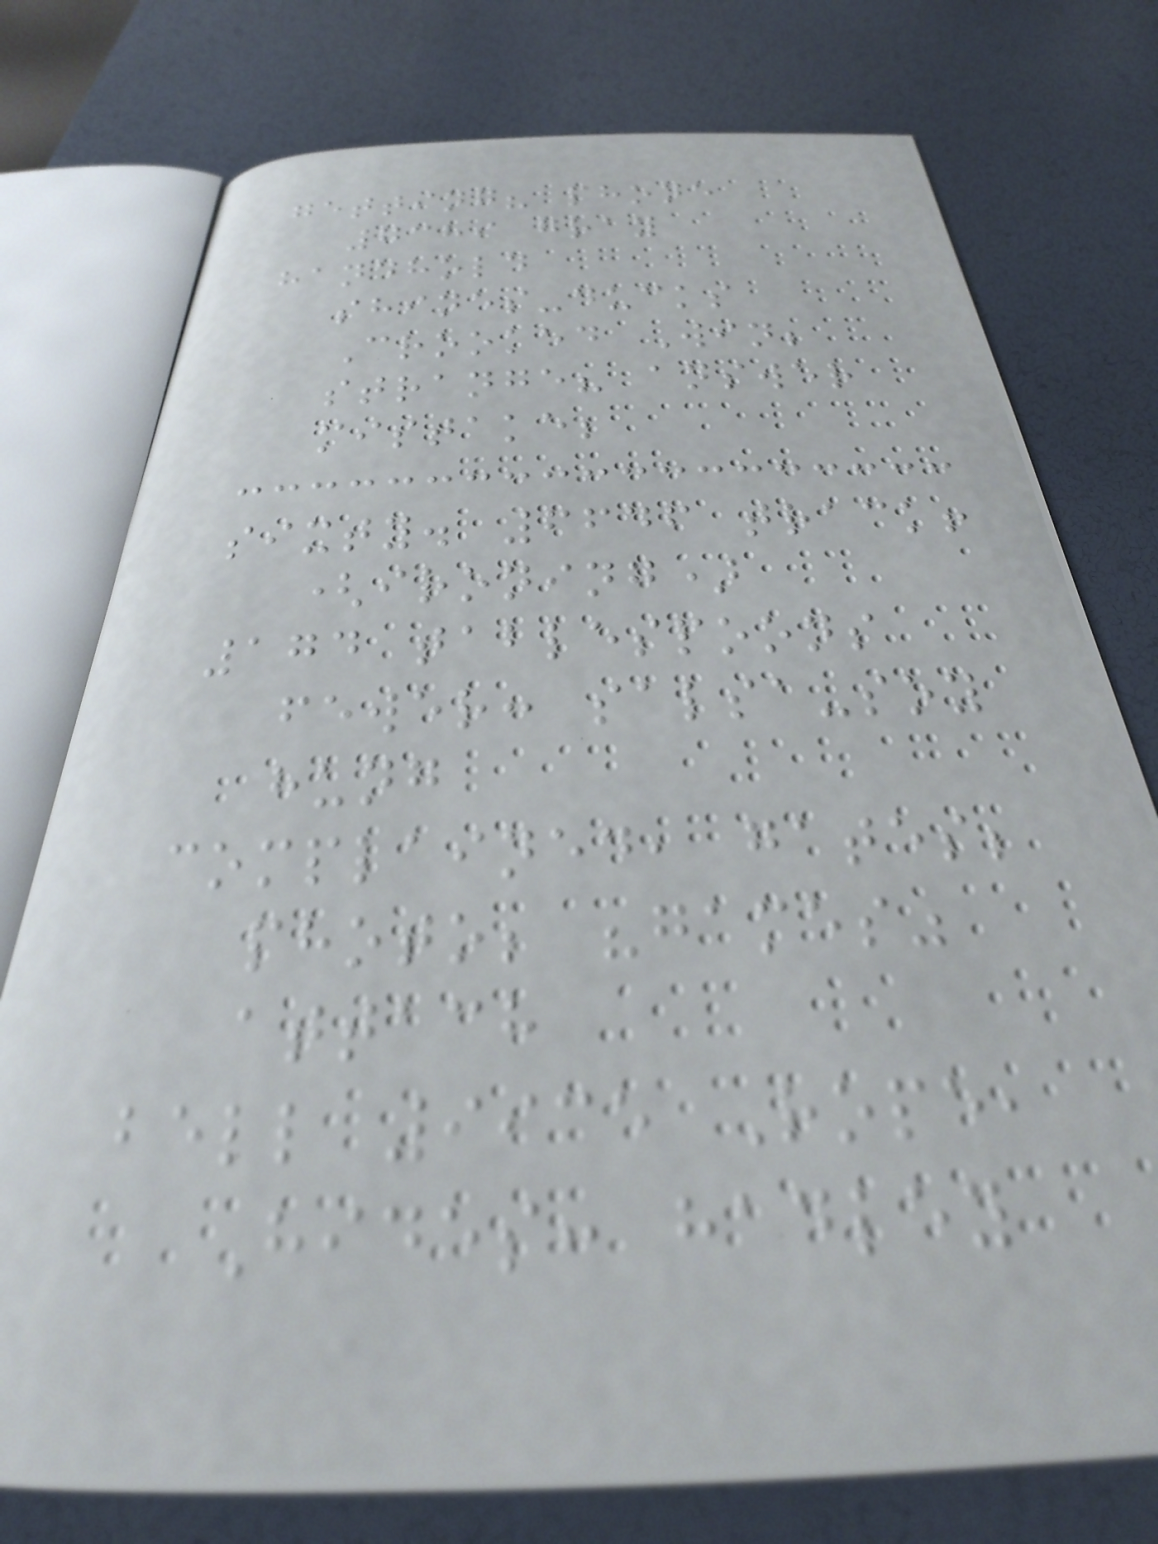getting? phone
7389 gray
handhold
shines-ducks
Crooked Win;
strange? answer
mistake;
sixty. 6646 track!
(ironing)
174 tablespoons
fewer: salsa-soy
hung
complained, gates;
photo; "games"
attach
bell 9935 Rope,
Hides: hadley
